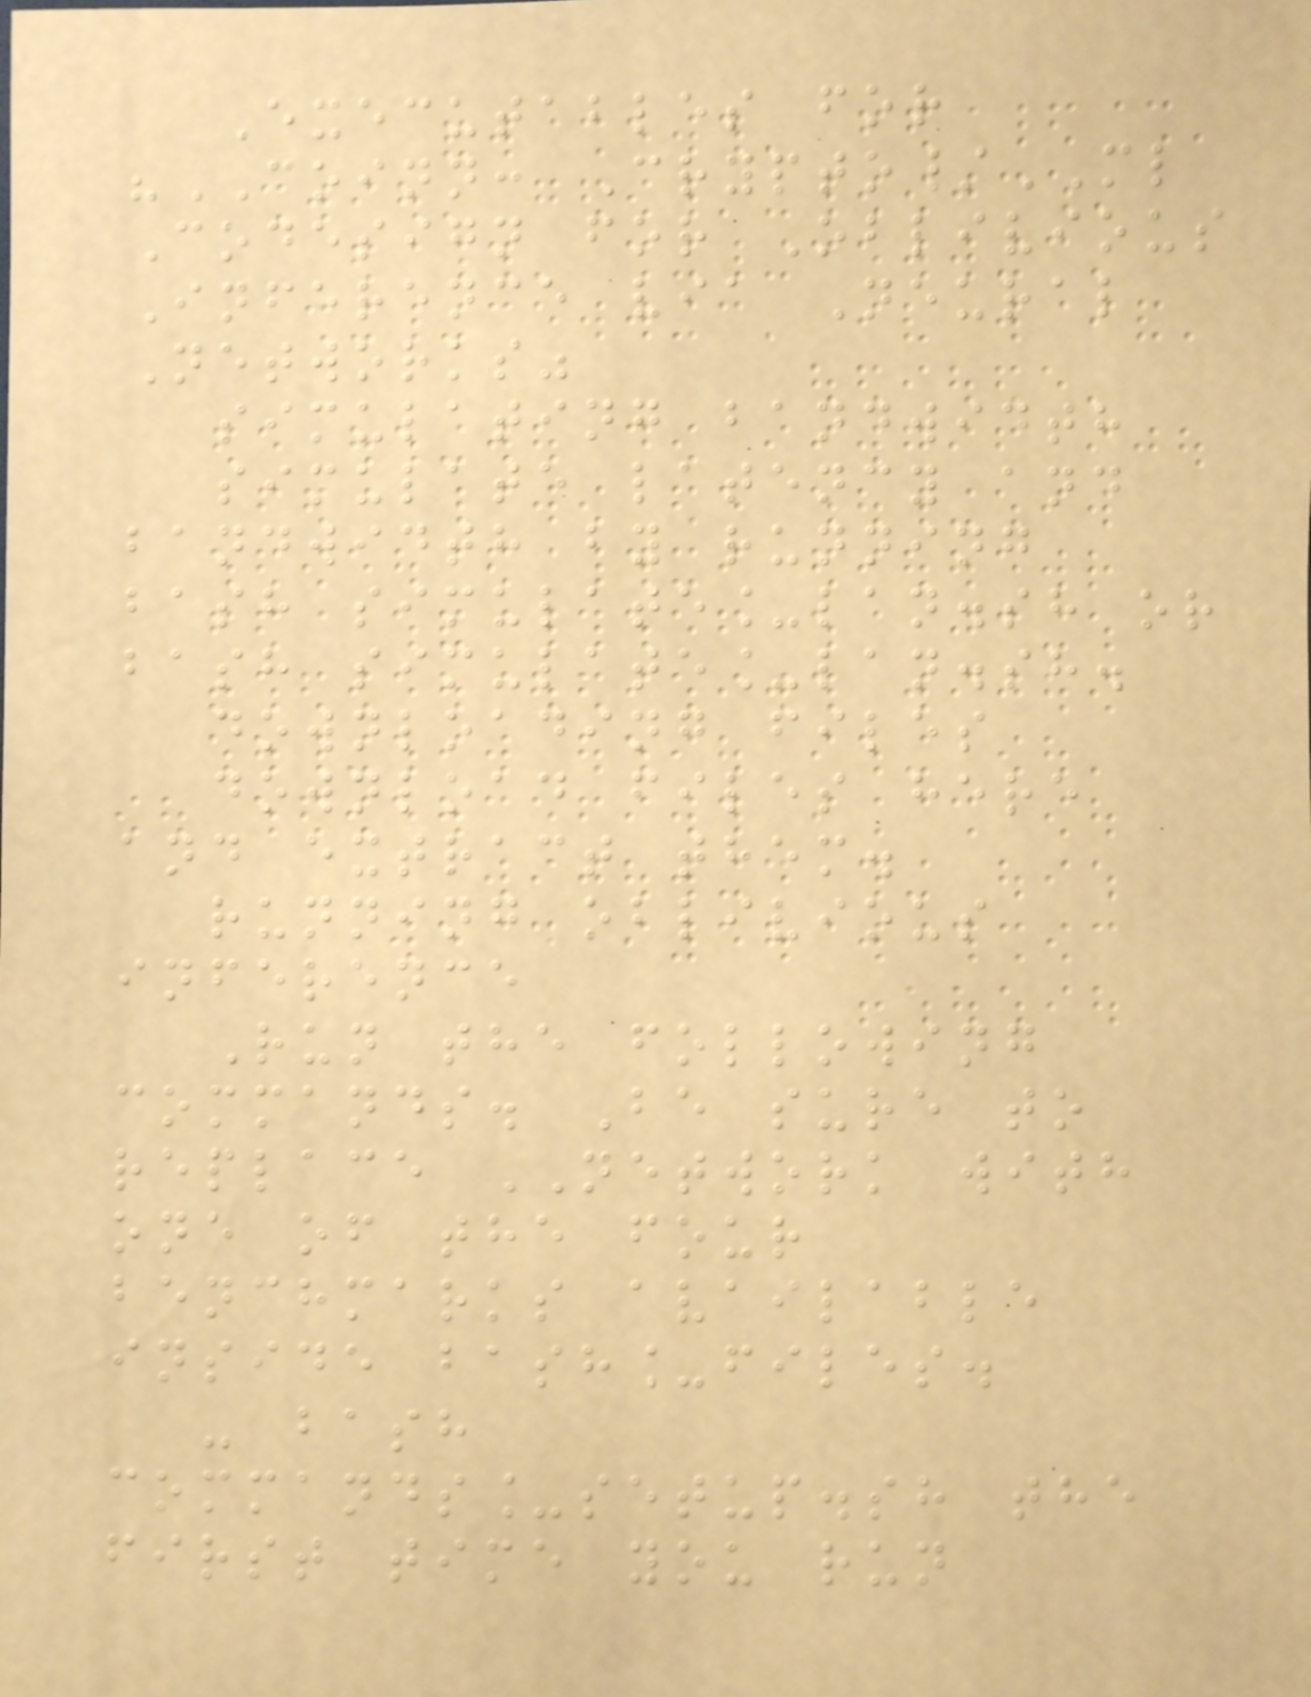Executables for
"COINN: Crypto/ML
Codesign for Oblivious
Inference via Neural
Networks"
simulating bandwidth
simulate latency and
bandwidth by running
bash simulate_lan.sh or
bash simulate_lan.sh.
downloading files
download files here
and extract them.
running oblivious
inference
Run the following
commands. Be sure to
replace NETWORK with
one of the four
benchmarks available
inside bash_files.
- bash
commands_setup.sh the
first time you run
